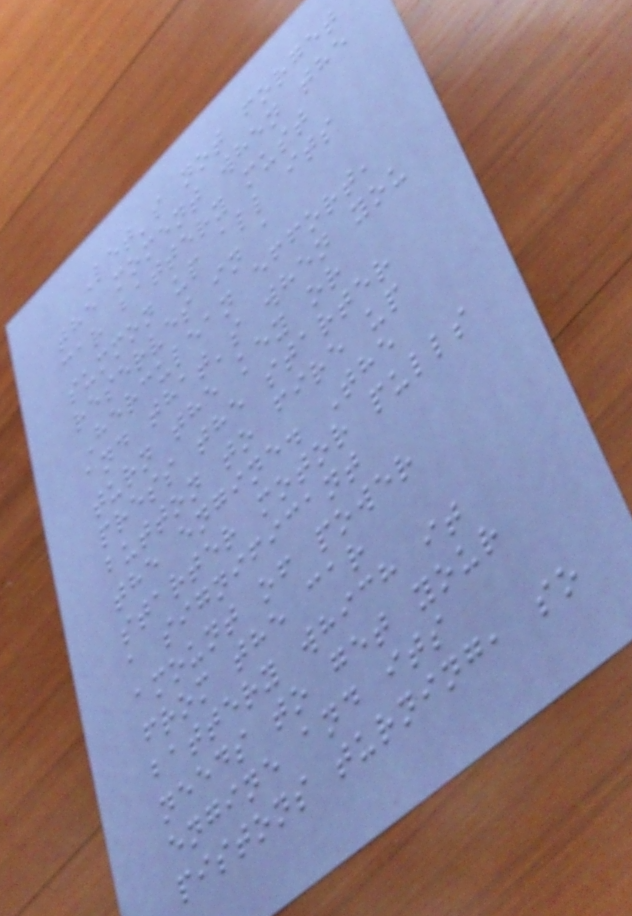Let's not forget
the moment when the
car battery must
summon up all its
reserves in a
Herculean effort,
and that's when you
turn the key or
press the starter
button to fire up
the engine. The
starter motor pulls
a significant
amount of power
from the car
battery which it
needs to get your
engine and its
pistons turning, so
